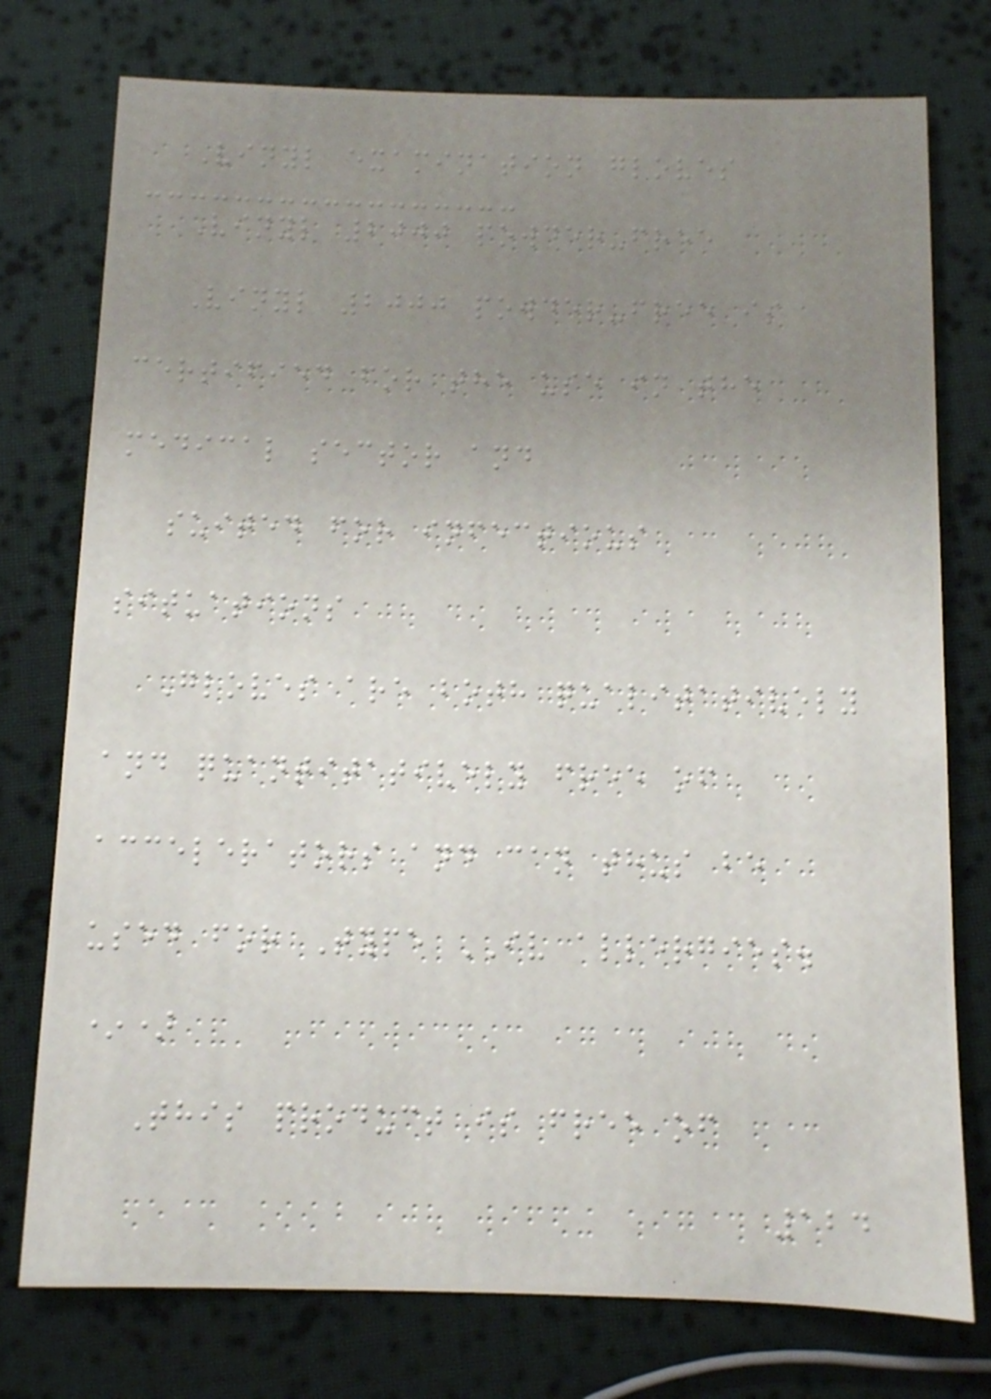Vinyl examination gloves
Vinyl 2000 powder-free
Vinyl 2000 powder-free is
certified for the use in the
medical sector and
suited for infectious
situations
Gloves are both qualitatively
and quantitatively free of
accelerators and can thus be
used for Type IV allergies.
*)
This product is free of
124
